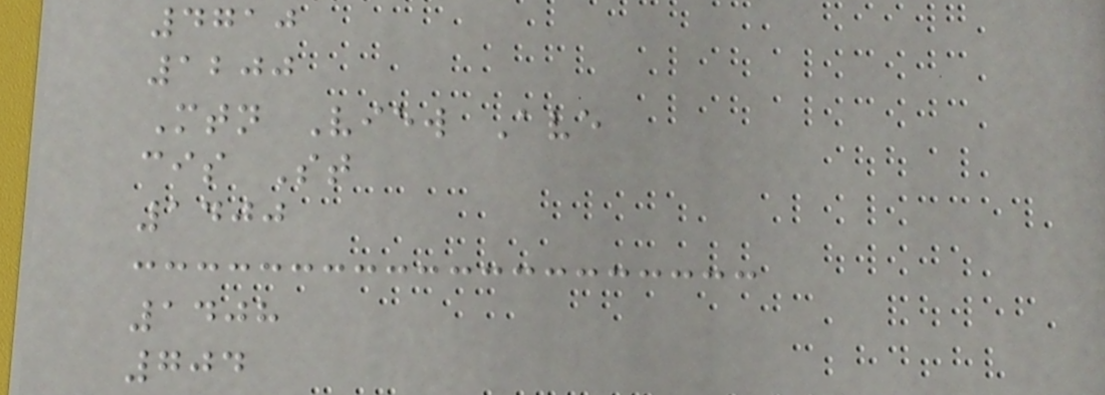4710
1200
Mtn View Ave
cis St
1400
1408
704
